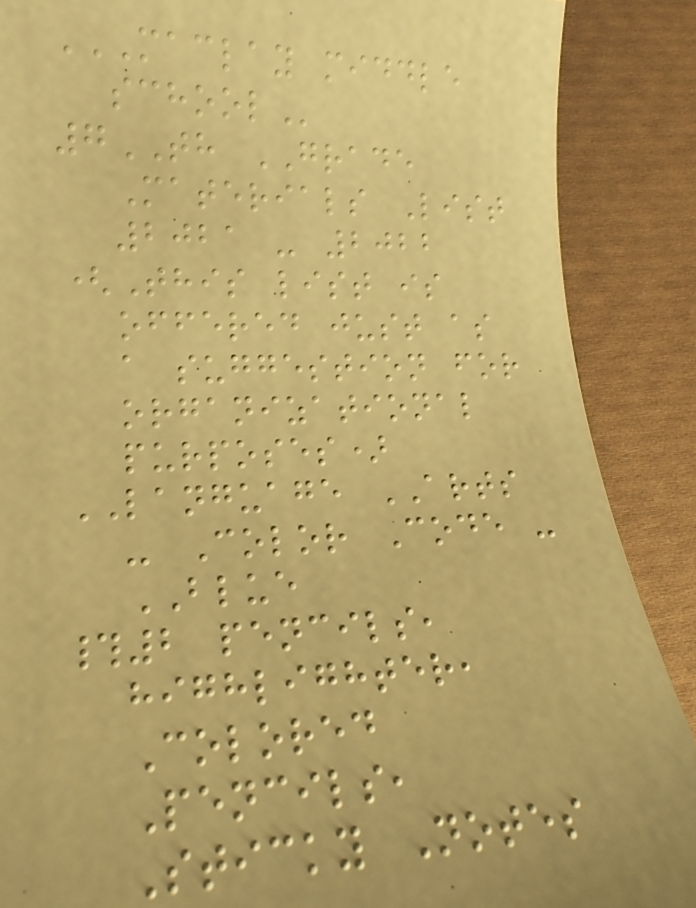MACLAY MIDDLE
SCHOOL
7TH GRADE
Materials List
2021 - 2022
(This list is
offered just as
a suggestion for
organizational
purposes)
LANGUAGE ARTS
- Color Code -
BLUE
#2 pencils,
highlighter,
Colored
Pencils,
Sticky Notes
